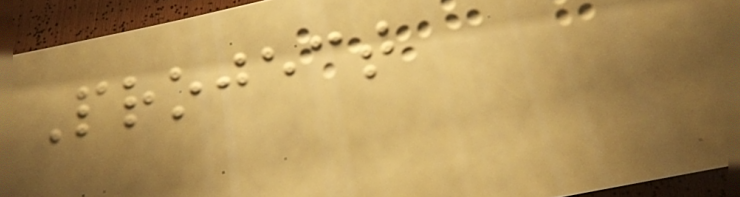Project
